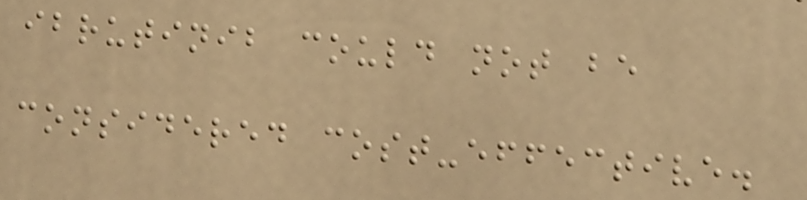ibrutinib could not be
considered cost-effective.
